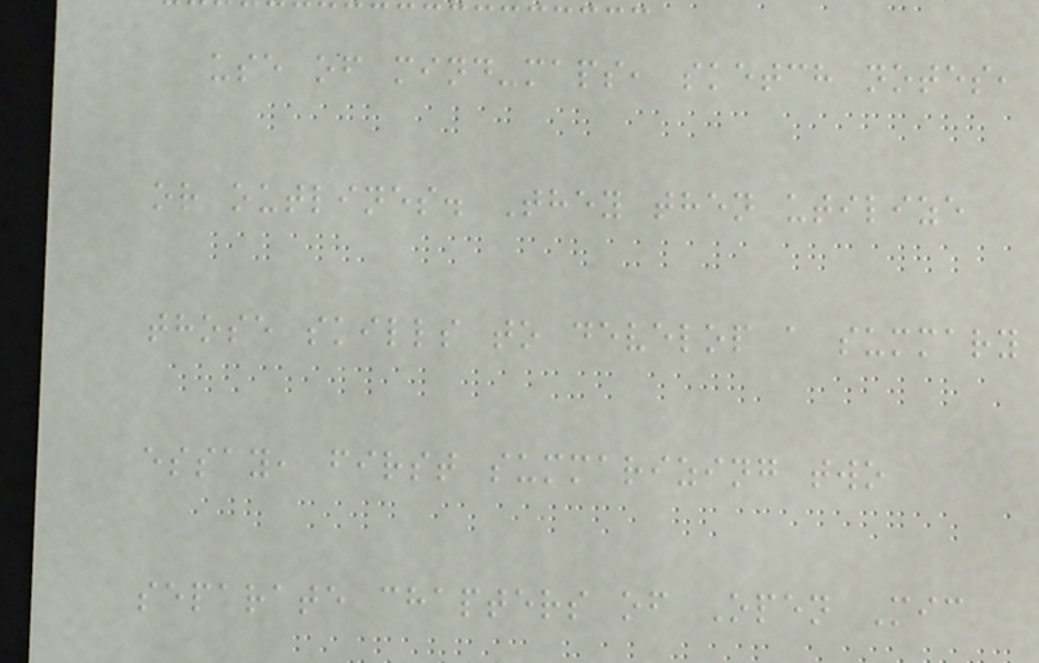use of mind-maps, sketch notes,
or outlines. They then utilize
those skills to develop a summary
essay, first summarizing two
separate chapters of Open Mic
